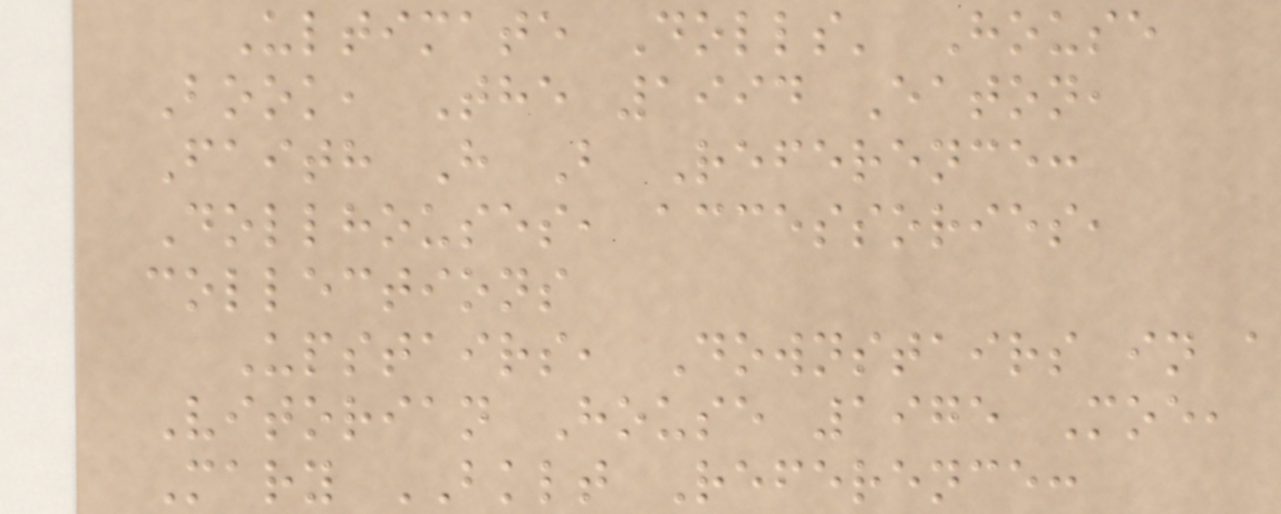Ultimate Dolls' House
Book, The 1994 Eaton,
Faith H B Reference:
Dollhouses, accessories,
collections
Upstairs, Downstairs in a
Vitorian House 1975 Moe,
Mary BKLT Reference:
